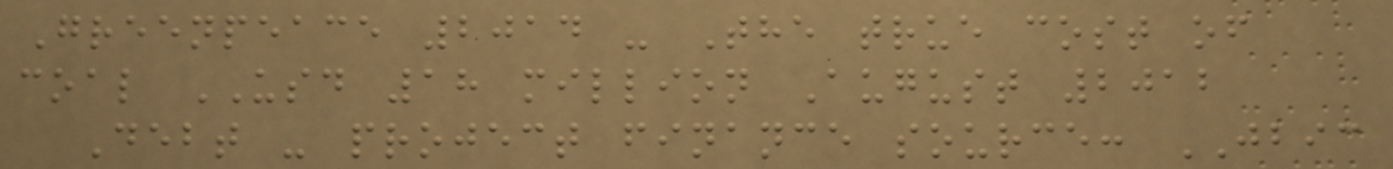Greenpeace 2014 - The true cost of
coal USD 18 million August 2012
Debt - project finance source: JBIC
